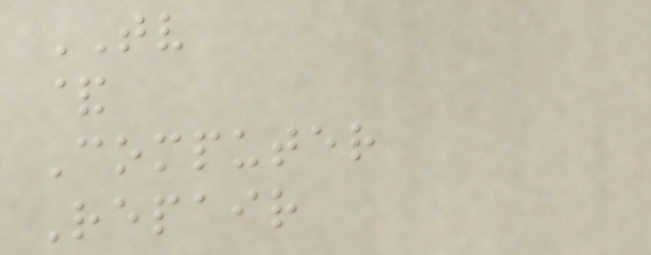TV
&
Computer
Repair
